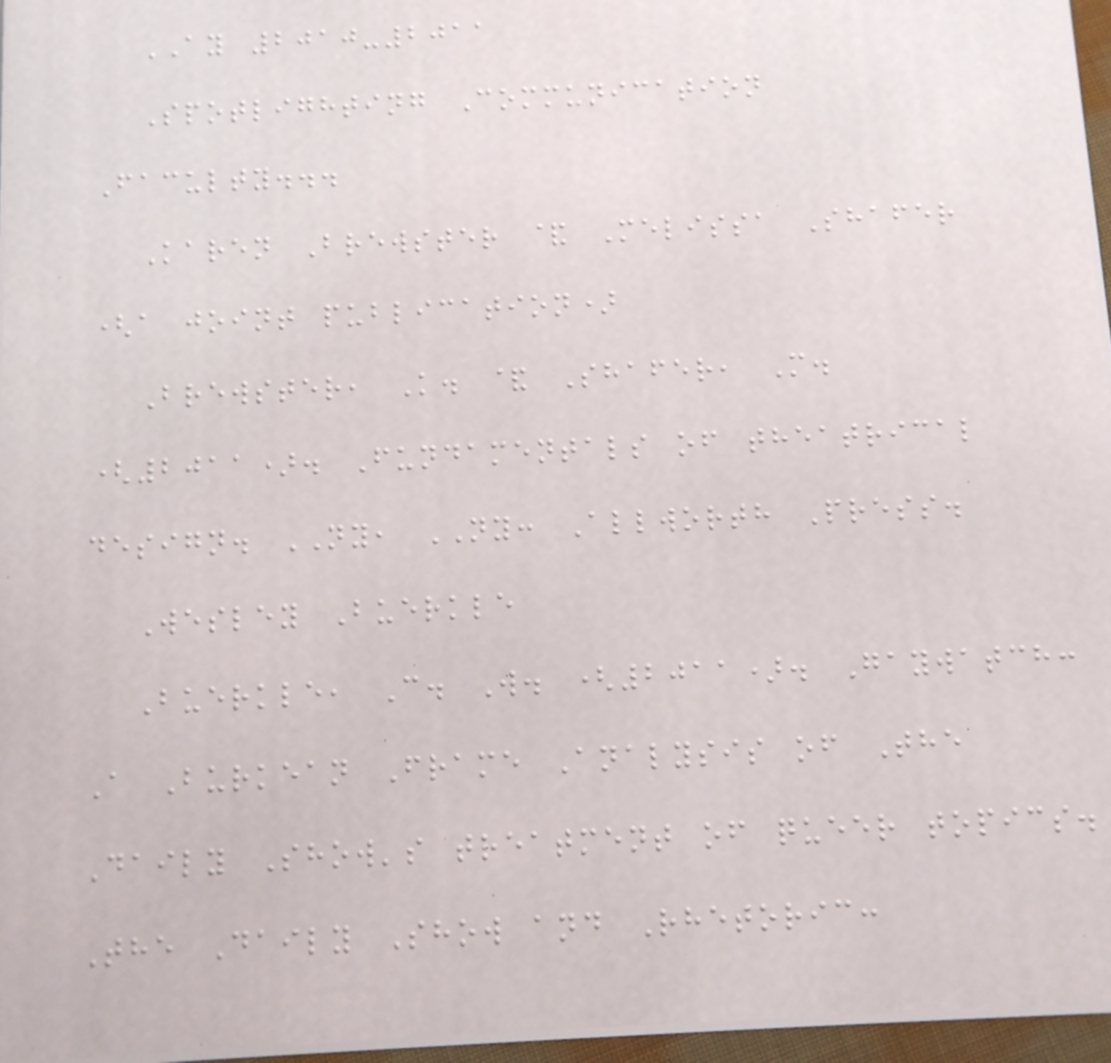AY 2010-2011
Spotlighting Communication
Faculty...
Karen Brewster & Melissa Shafer
(a joint publication)
Brewster, K. & Shafer, M.
(2011). Fundamentals of theatrical
design. NY, NY: Allworth Press.
Wesley Buerkle
Buerkle, C. W. (2011). Gaywatch:
A Burkean Frame Analysis of The
Daily Show's treatment of queer topics.
The Daily Show and Rhetoric:
